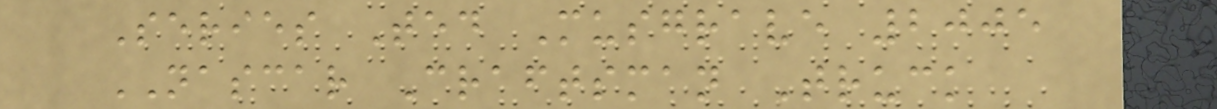Series Ted Musgrave 2005
NASCAR Craftsman Truck
